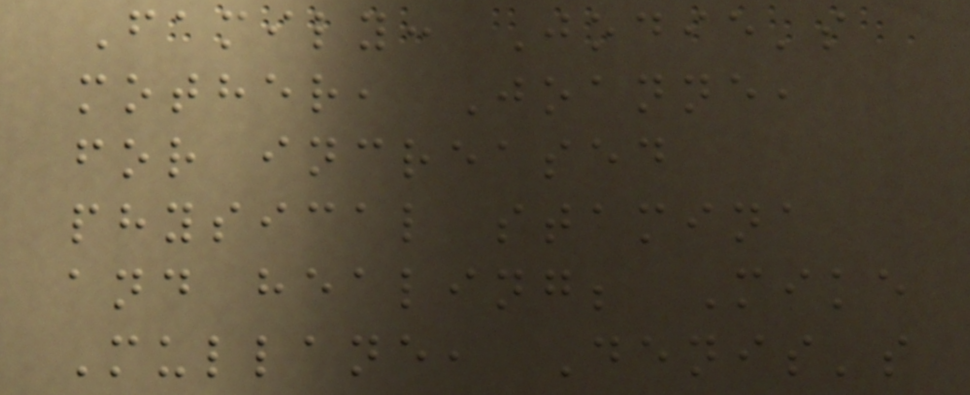Family: Jodie's
mother, Joanne,
for increased
physical stamina
and healing; Mike
Mullane, Denis's
